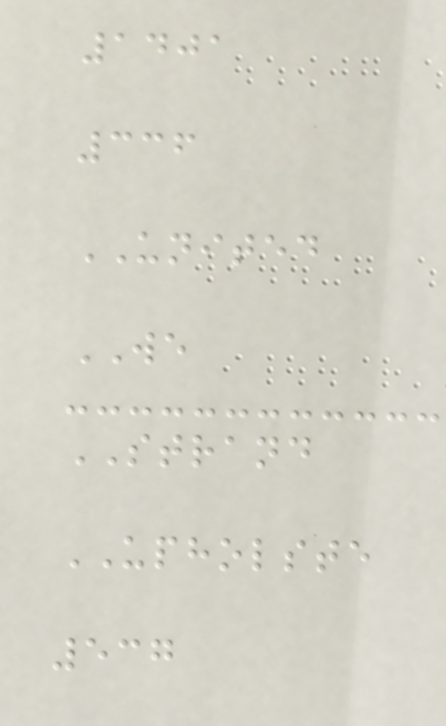1401
336
UNITED
WE
STRAND
UPHOLSTE
537
